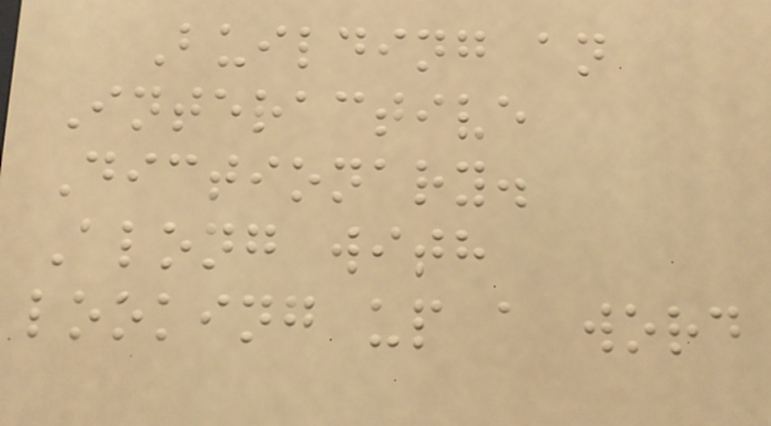Building an
Interactive
Dictionary.
Along with
looking up a word
